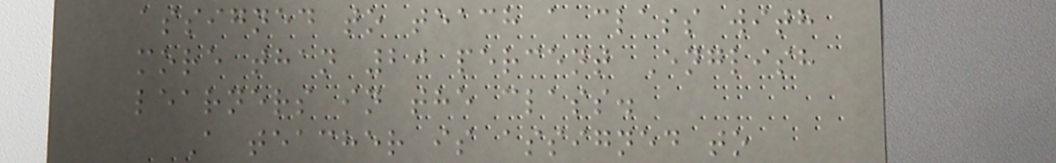assigned to teach a class with
more than 20 percent English
learners in the class.
A teacher is assigned to
